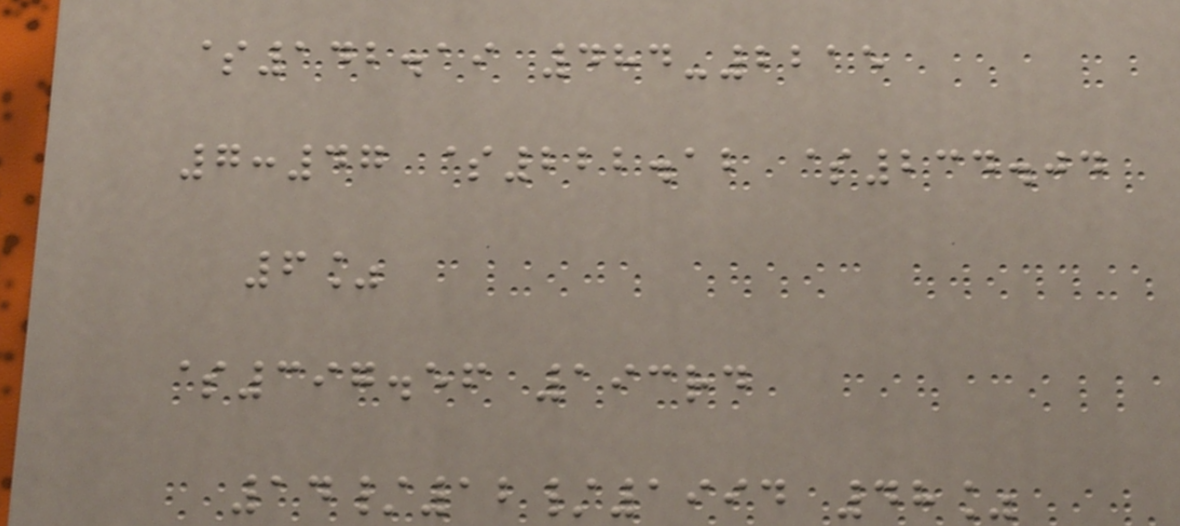$142.19 484-2215
7:47 $222.12 $234.04
6%
$397.56 193rd
14/12/1994 48%
